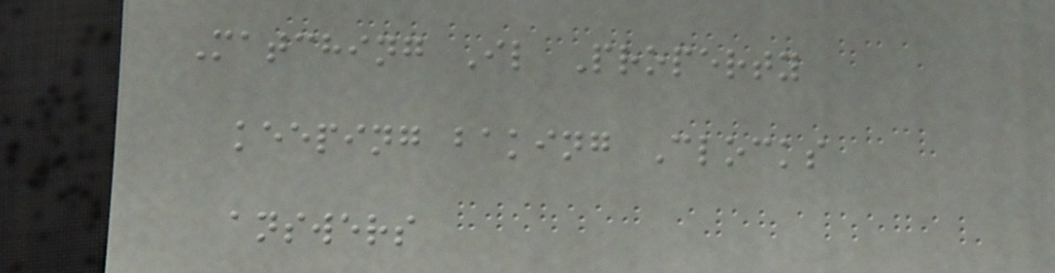Matching Il Property
keeping baking Clocks
answers
